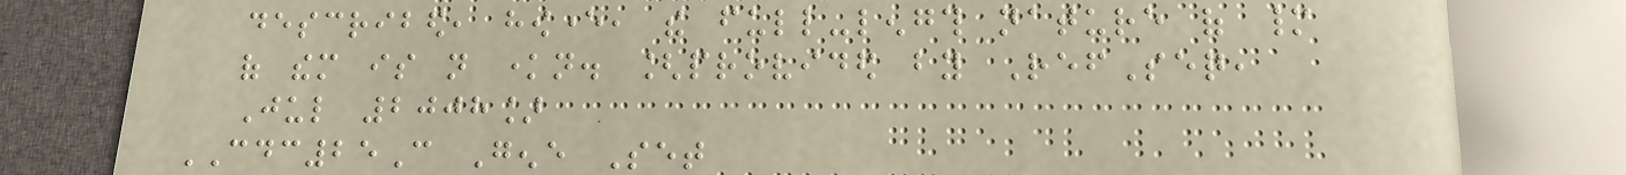described, however, the full-length nature of many
of them is not known. [provided by RefSeq,
Jul 2008]
CDC25C Gene Set
